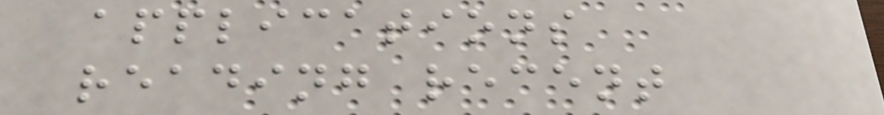applications
reading recent
